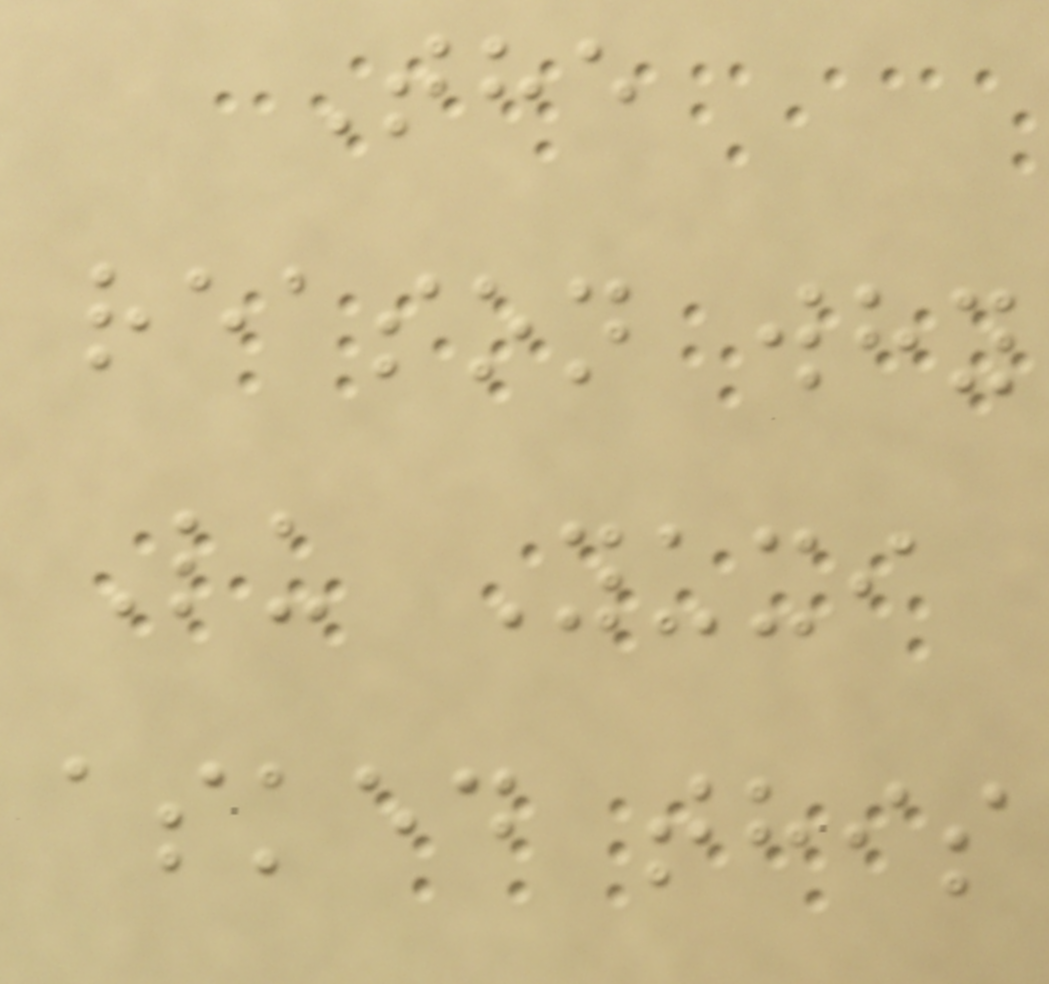The
reason why
Lu Yuxi
asked this
